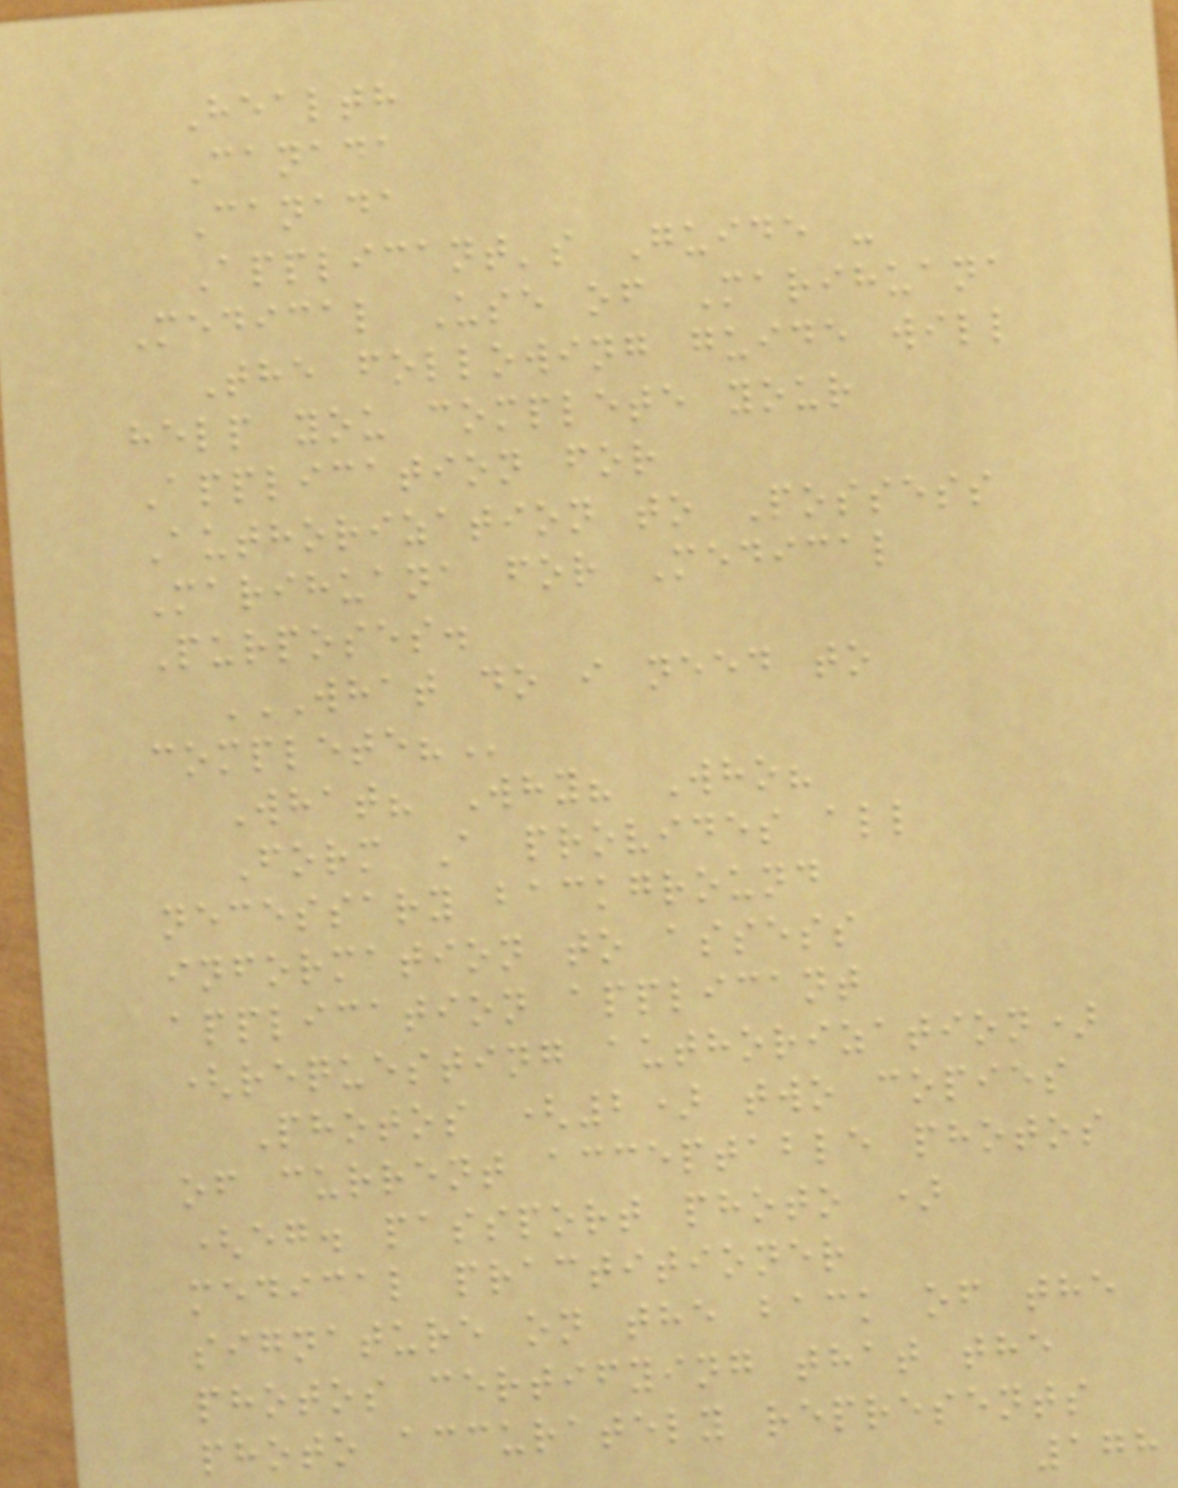Health
Canada
Canada
Applicant's Guide -
Medical Use of Marihuana
The following guide will
help you complete your
Application for
Authorization to Possess
Marihuana for Medical
Purposes.
WHAT DO I NEED TO
COMPLETE?
What? Why? Who?
Form A provides all
necessary background
information to assess
application applicant
(requesting authorization)
Photos (2) two copies
of current acceptable photos
(eg. passport photo )
medical practitioner
signature on the back of the
photos certifying that the
photo accurately represents
178
